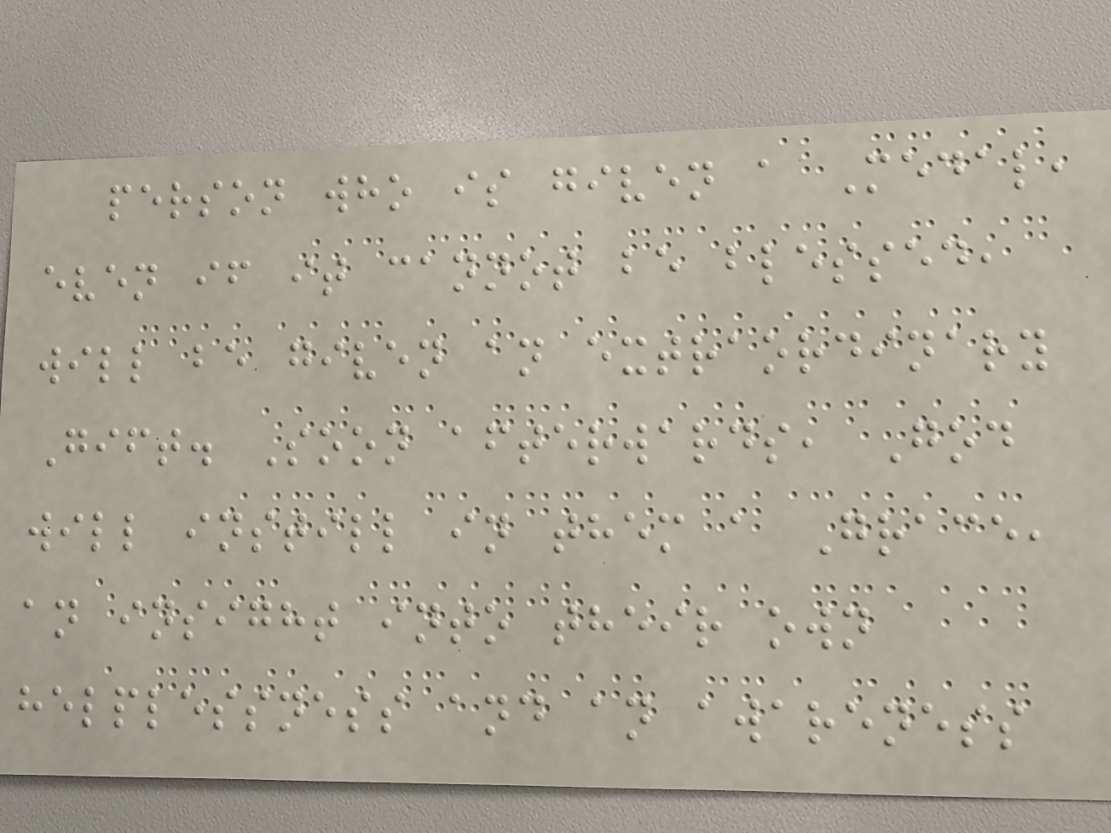person who is given a Medal,
even if it cannot be blessed,
will be given an extraordinary
Gift. Soon afterwards, God
will instill in them a Grace,
an insight into their own
helplessness and an awareness
